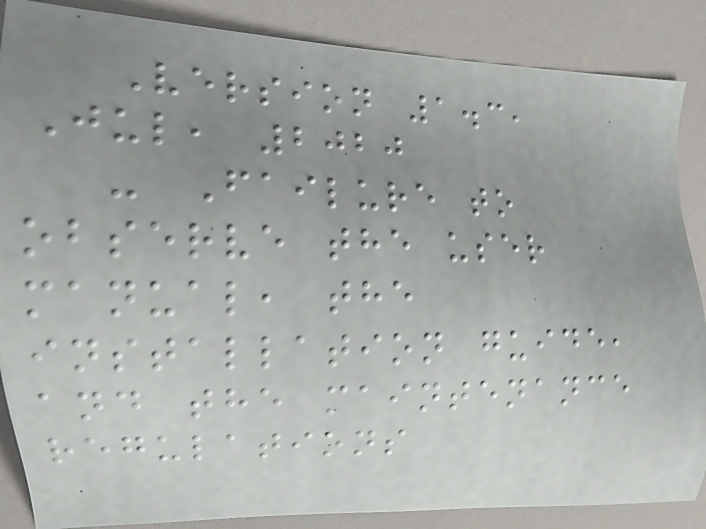Version 1.3,
Jul, 2020
- Failure to
observe the user
manual, the
installation guide,
and the maintenance
regulations
